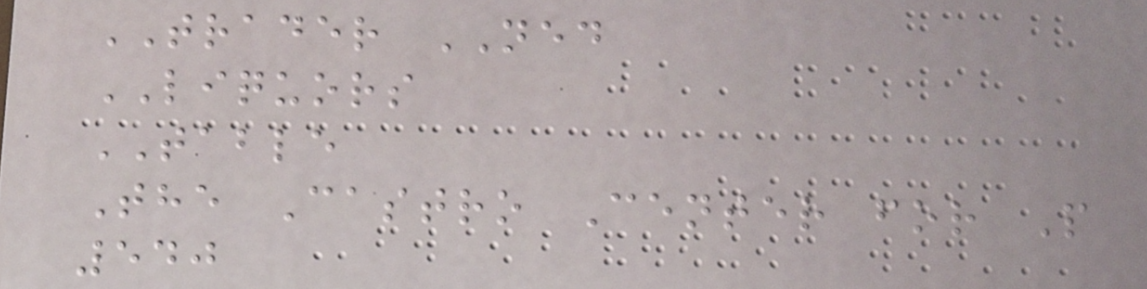TRADER NED
LIQUORS
TABLE
The Castro Center for P
540
